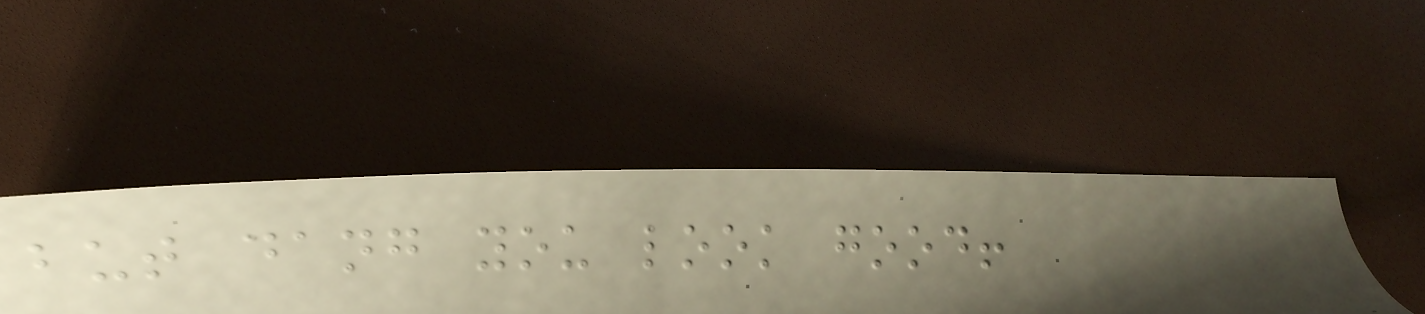but dang you look good!
